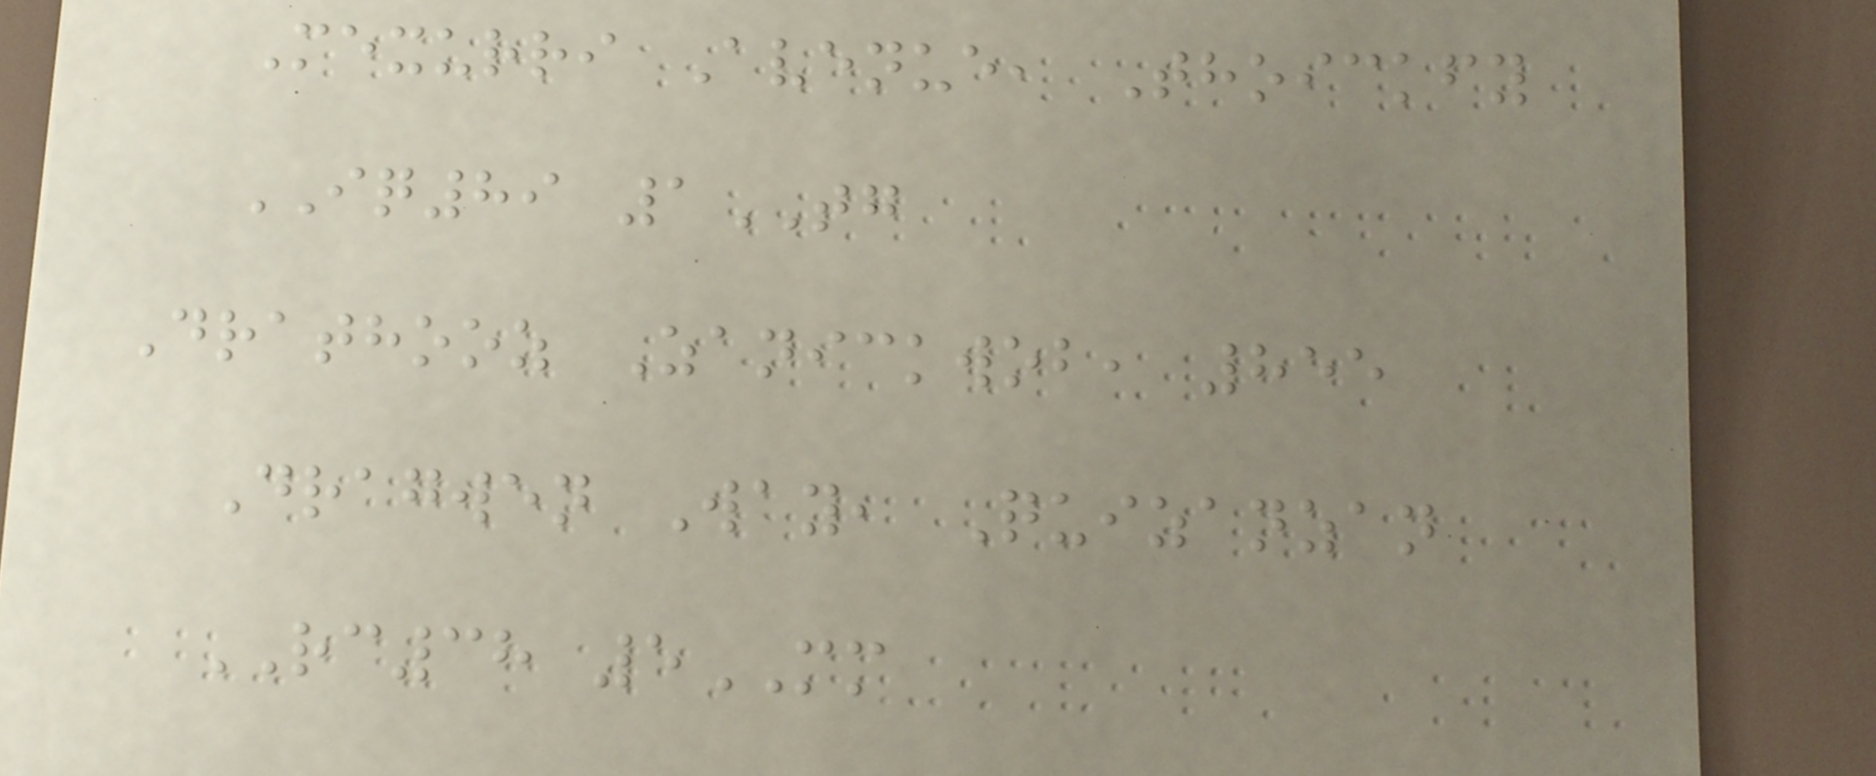Mexurri Avenue, Thoickfy
IQ89 1TG
Drathooz Zanickwob, 855
Dragwen Way, Quizanzan
RC38 5MM
